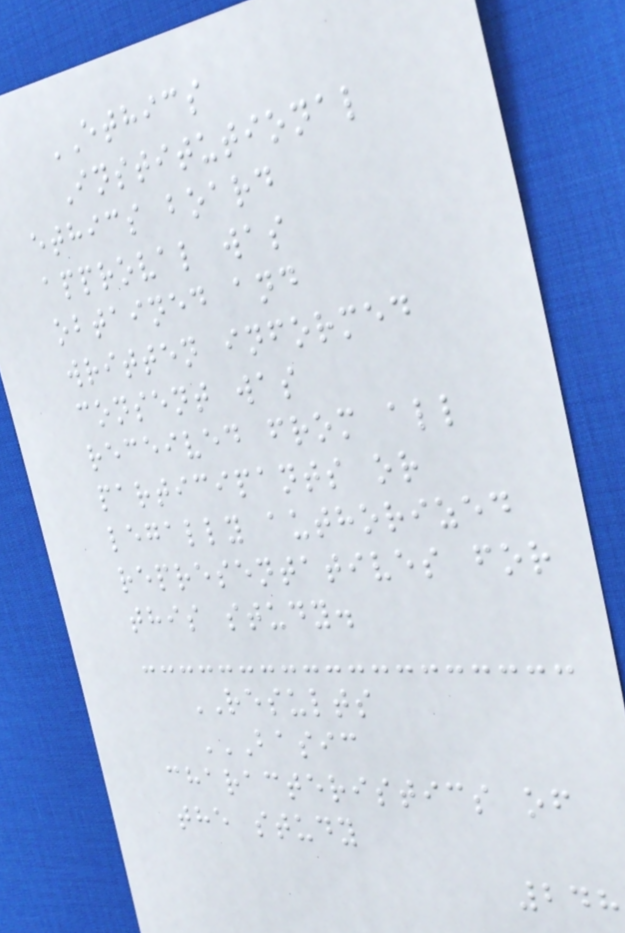ETHICS
Institutional
ethics board
approval was
obtained and
written informed
consent was
received from all
participants or
legally authorized
representatives for
this study.
RESULTS
BASIC
CHARACTERISTICS OF
THE STUDY
248
